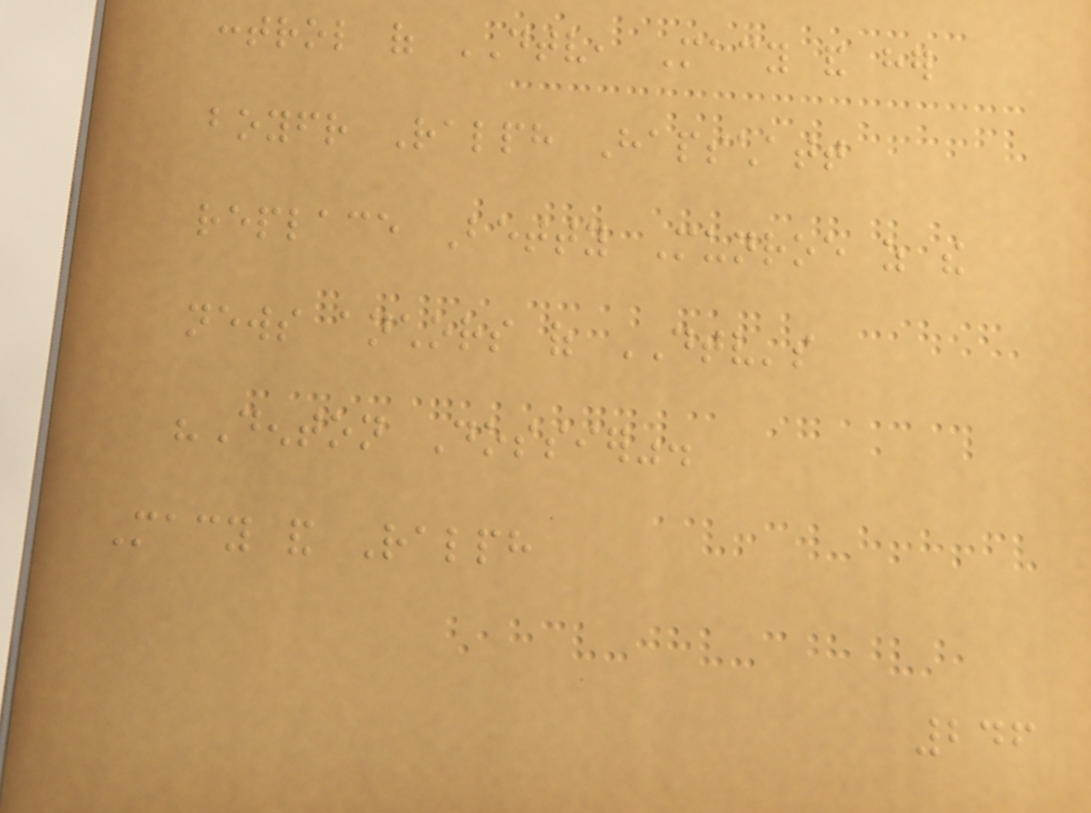control of DTV, Macy and her
boyfriend Ralph Hapschatt
replace Betty Munroe as the
news anchors of DTV's
"Denton Dossier".
Macy and Ralph
246
